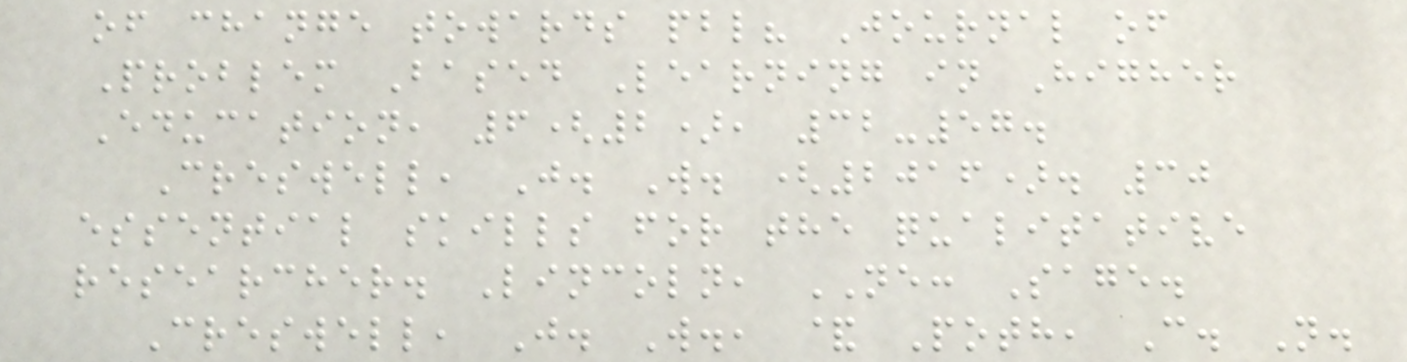of change towards pbl? Journal of
Problem Based Learning in Higher
Education, 6(2), 32-57.
Creswell, J. W. (2016). 30
essential skills for the qualitative
researcher. Lincoln, NE: Sage.
Creswell, J. W., & Poth, C. N.
